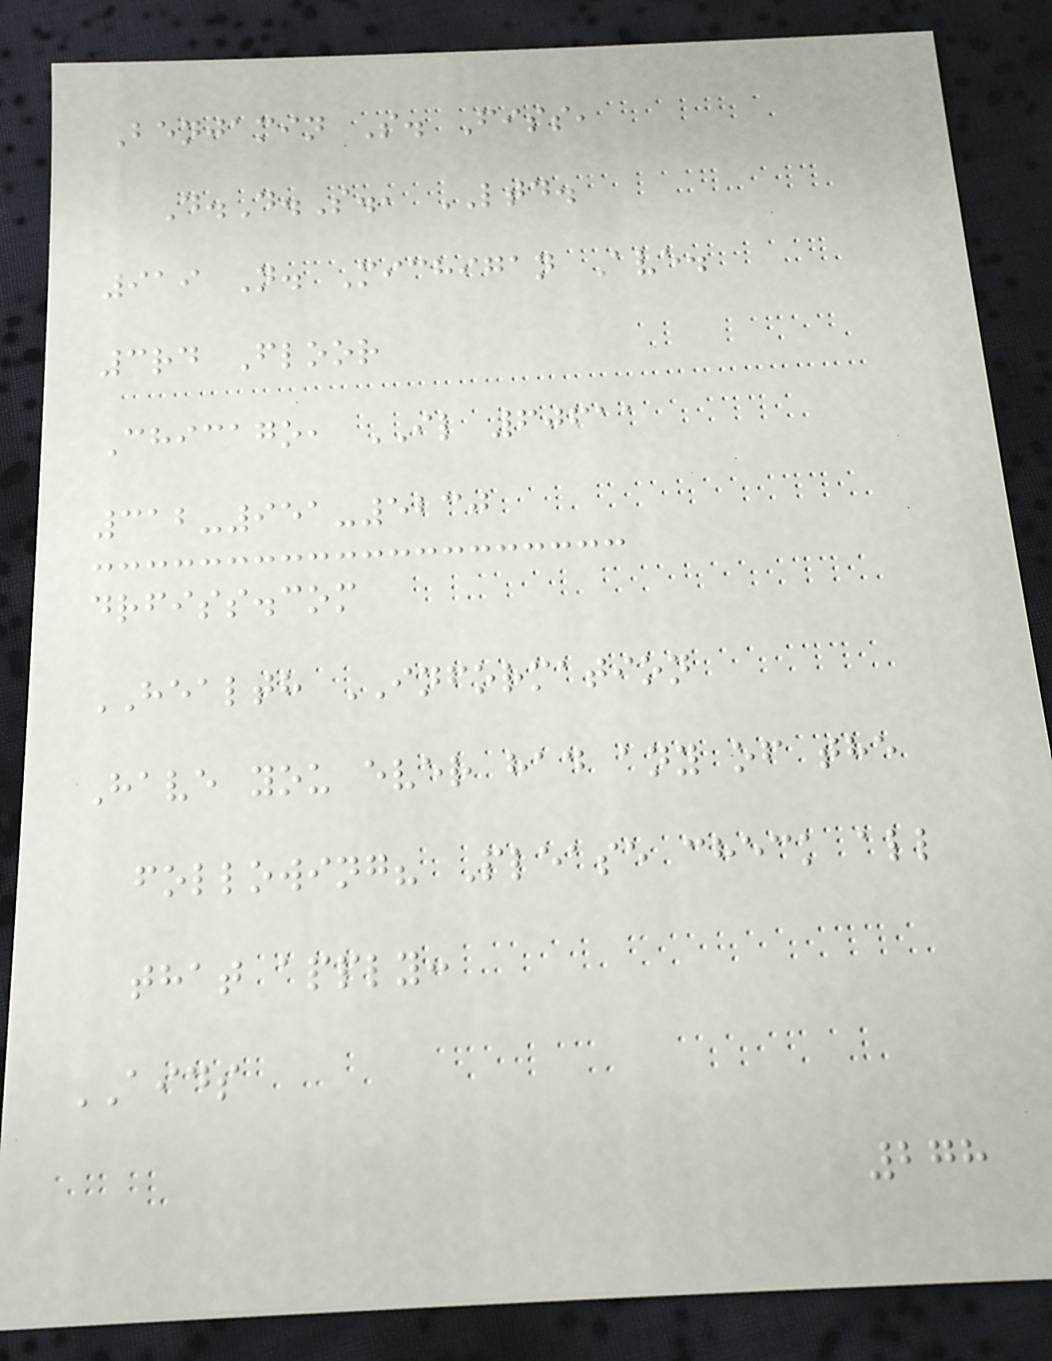Benjamin S. Fiss,
D.D.S., LTD.
919 N. Michigan Ave.
3rd Floor
Chicago, IL 60611
312-951-5230
drfiss.com
HEALTH INFORMATION
Have you ever had any of the
following? Please check all
that apply:
AIDS
278
